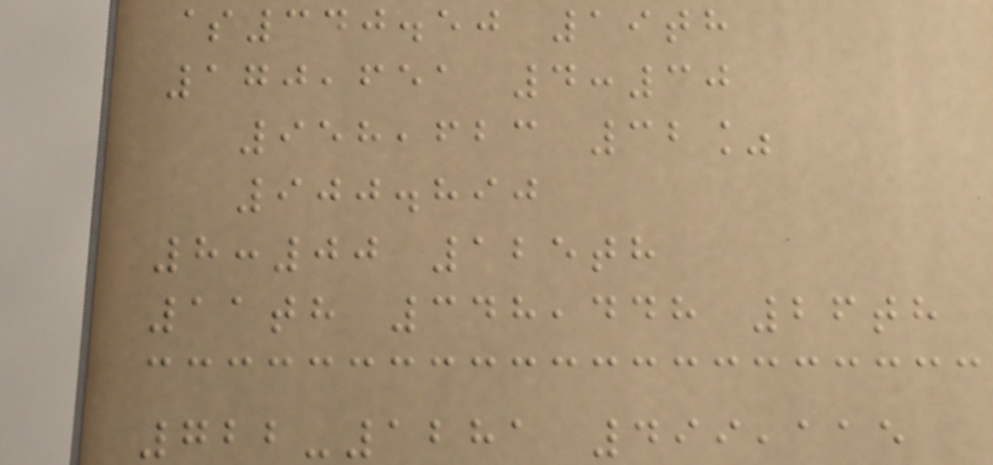$340.50 19th
170,651 4:30
958,623 32%
900.890
8:00 125th
11th 348,448 26th
722-1281 499,115
